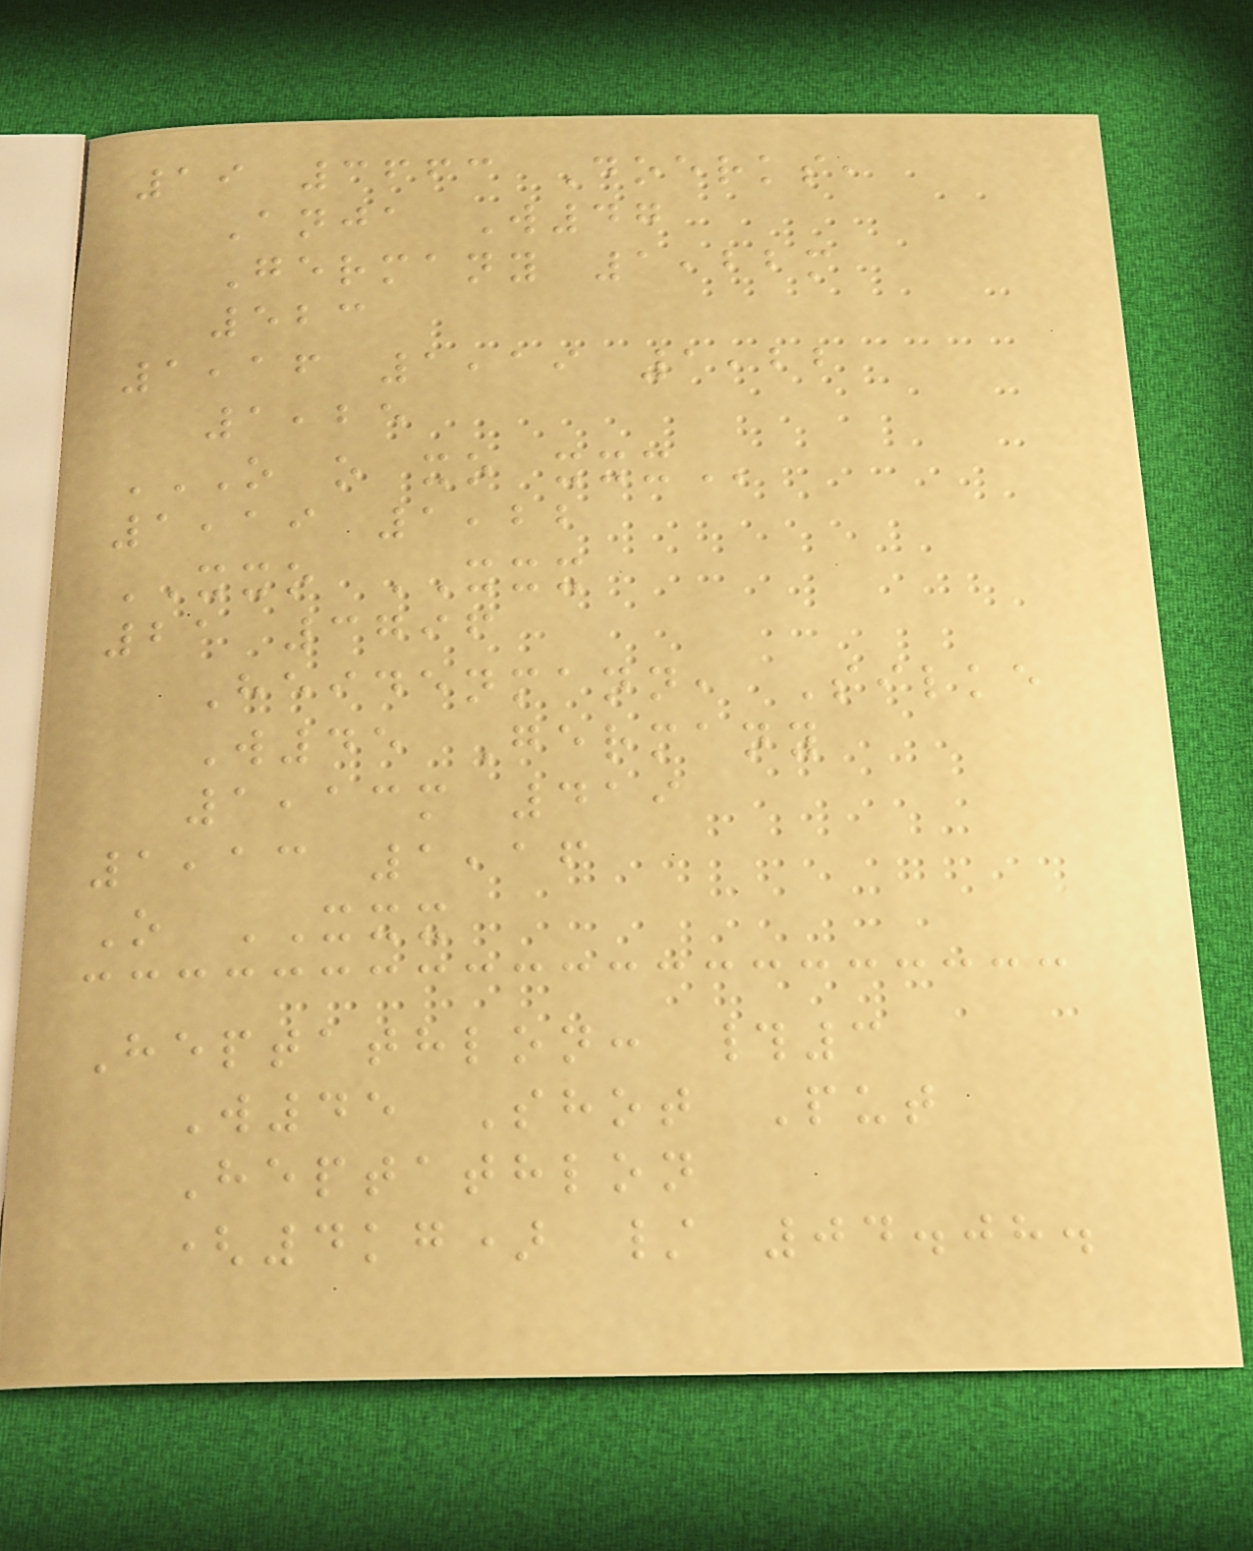19 3663 Doerks,
Anja W47
Germany 1,22m
523
1,16 1,19 1,22
1,25
O O XO XXX
1,19 1,22
XXO XXX
21 3796
Heidenmann, Silke
W45 Germany
1,13m 419
1,13 1,16
O XXX
Heptathlon: #3
W45 Shot Put
Heptathlon
(4kg) / 04.08.
